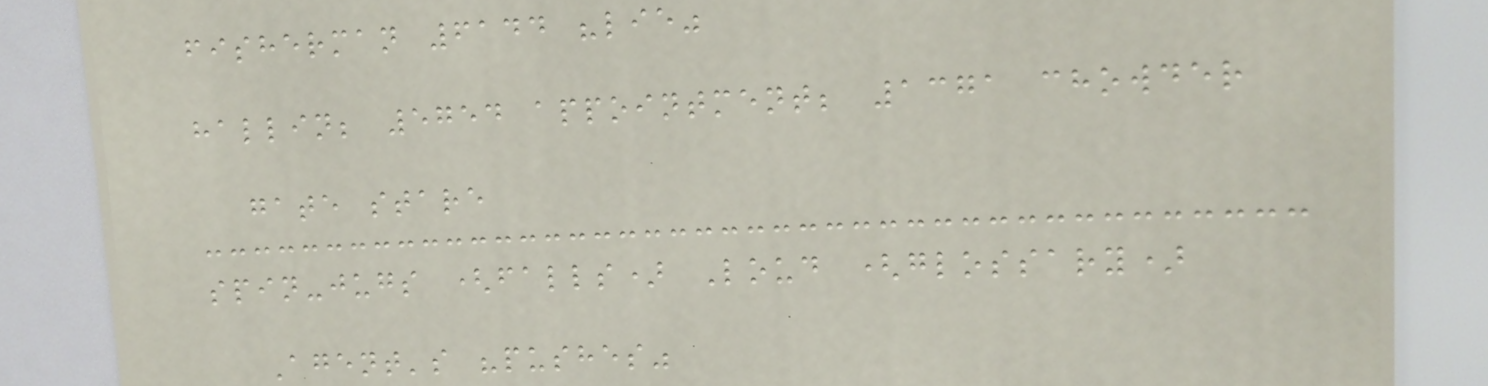fisherman 6144 "lie"
hallin; 5754 appointment; 1371 chowder
gate stare
spin-jugs (falls) Loud (glossary)
Agent's "pushes"
